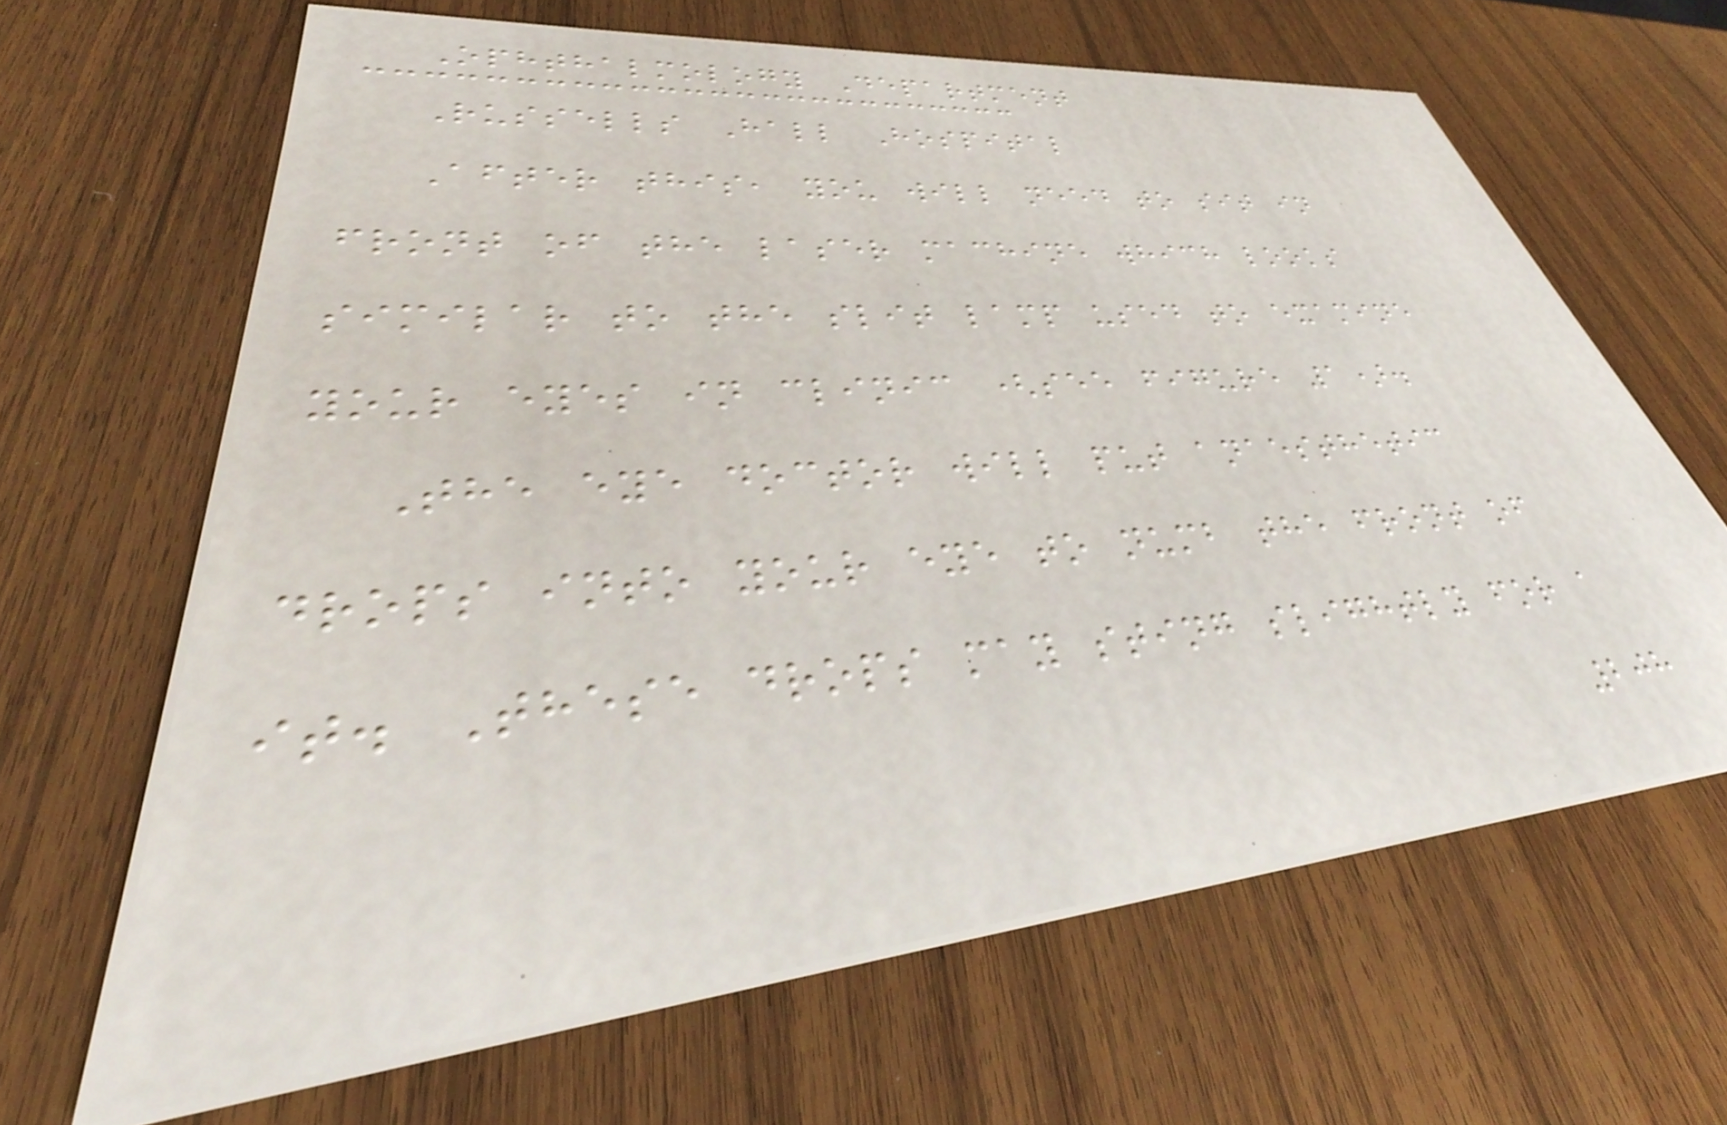Ophthalmology Department
Russells Hall Hospital
After this, you will need to sit in
front of the laser machine which looks
similar to the slit lamp used to examine
your eyes in clinic (see figure 1).
The eye doctor will put anaesthetic
drops into your eye to numb the front of
it. These drops may sting slightly for a
208
